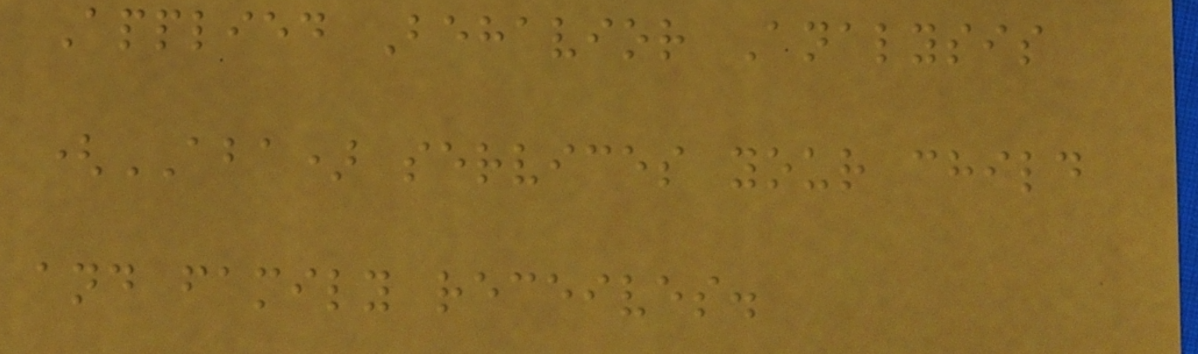Applied Behavior Analysis
(ABA) services your child
and family receives.
